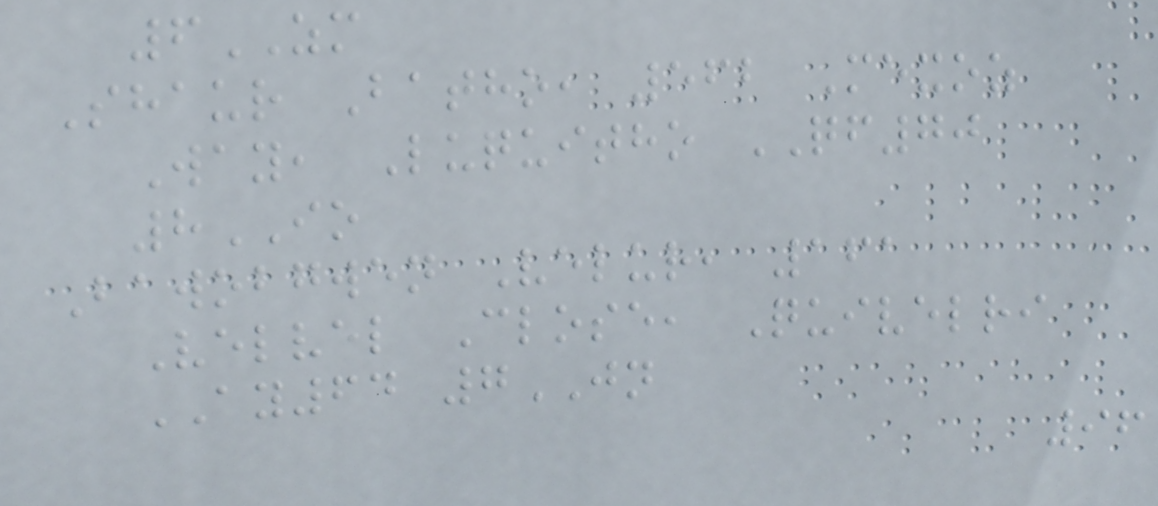6ZM
Shaur Batho, 562 Mexoz
Way, Luquitho QF70
8IO
Bawobgwen Velur, 161
Velvel Close, Quivelri
AY64 7JN
96
